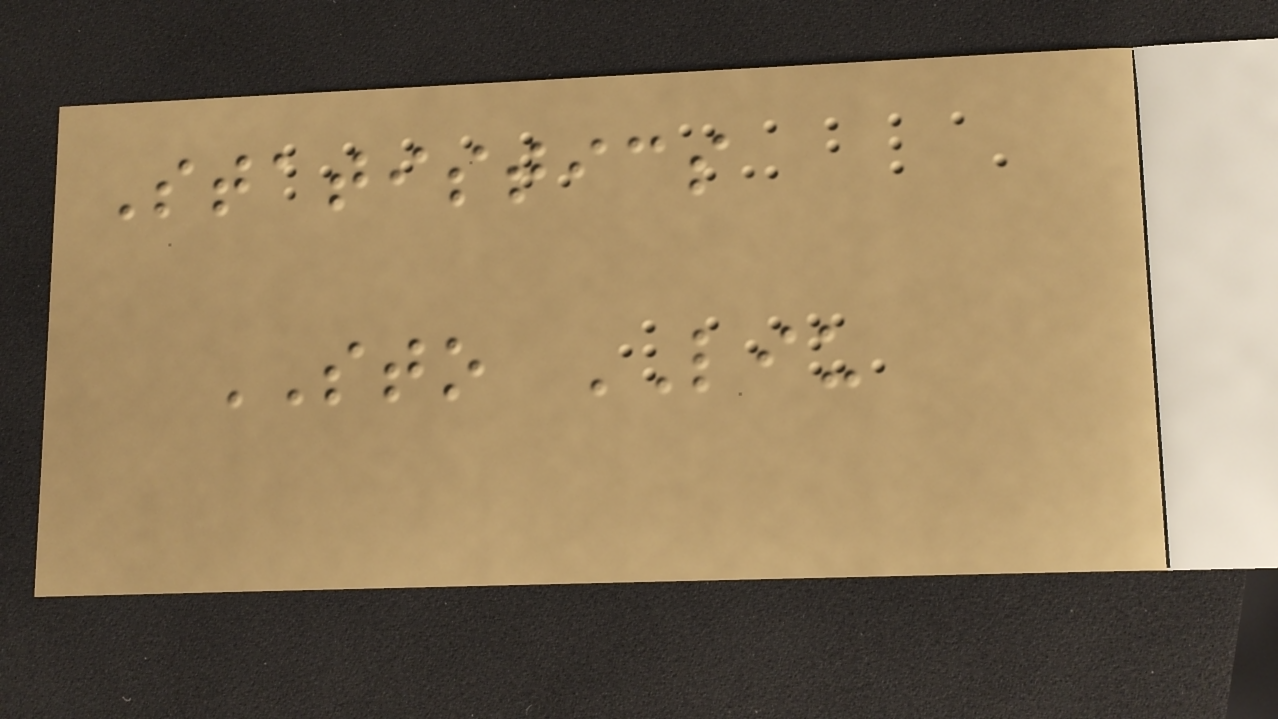Statistics
STO LIU
